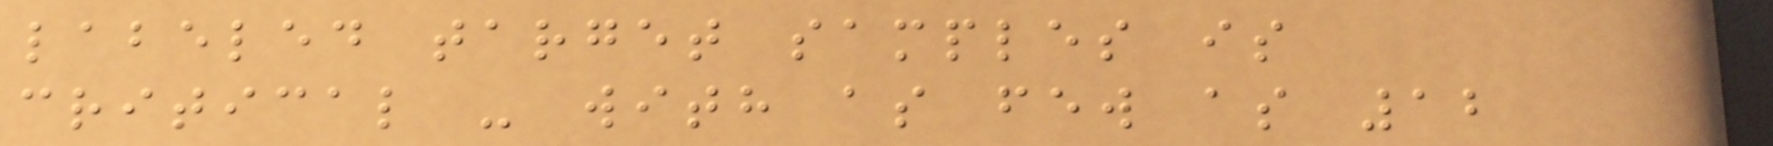labeled target samples is
critical - with as few as 12
